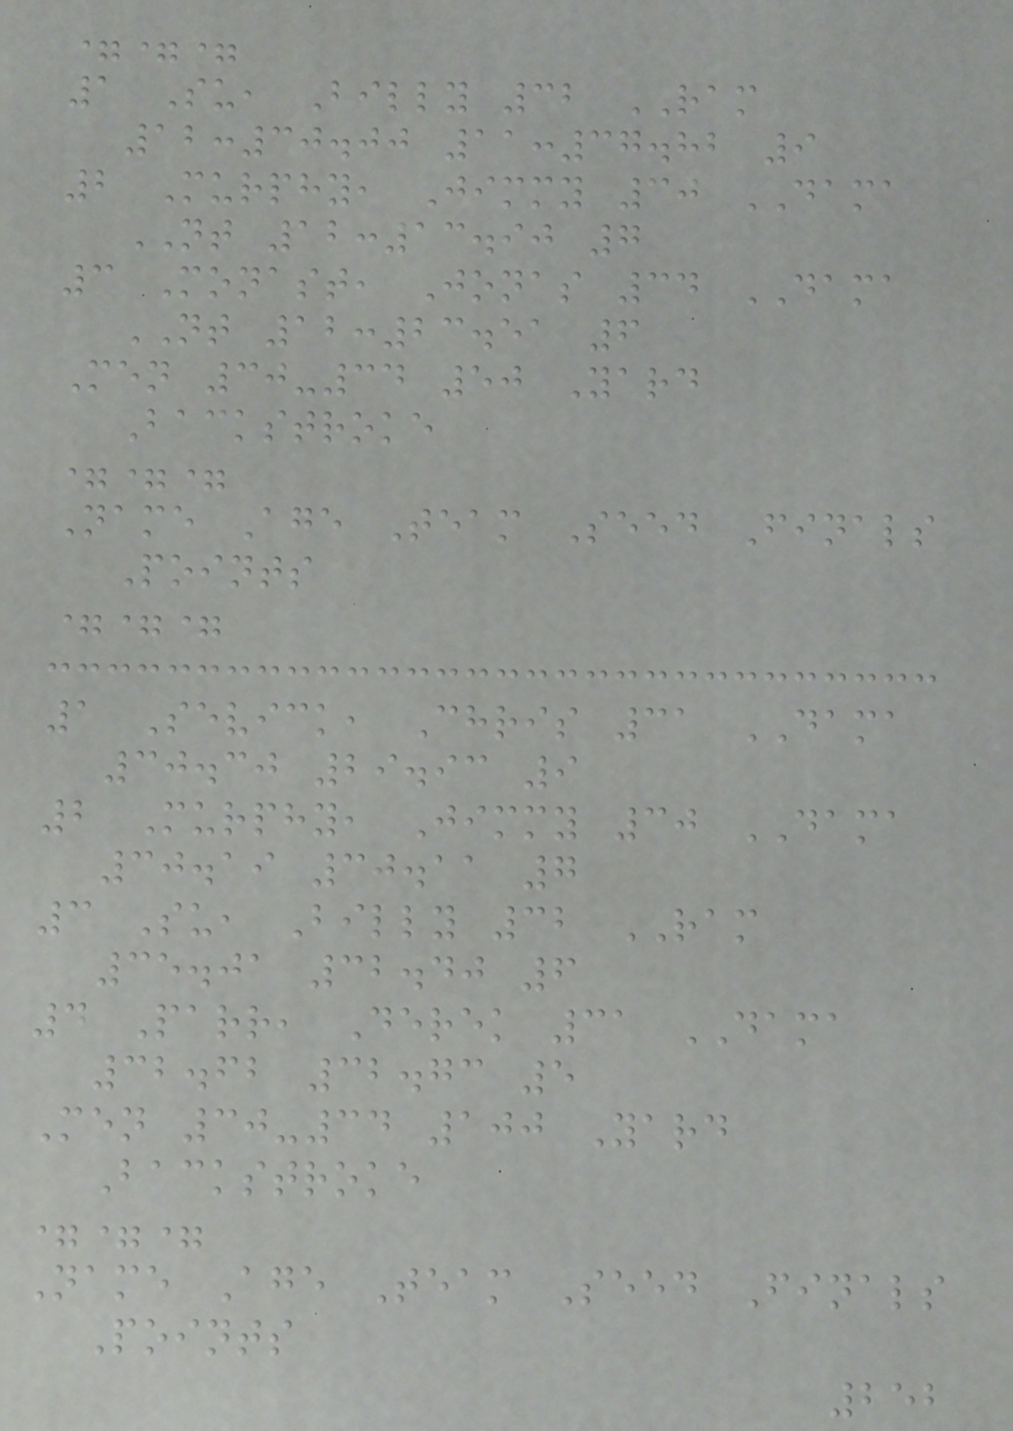===
1 Su, Billy 32 RAM
12:30.00 11:37.82 9
2 Murphy, Jimmy 30 DAMA
NT 12:13.90 7
3 Monast, Jonas 34 DAMA
NT 12:23.51 6
Men 30-34 50 Yard
Backstroke
===
Name Age Team Seed Finals
Points
===
1 Sevick, Chris 31 DAMA
30.30 29.93 9
2 Murphy, Jimmy 30 DAMA
30.19 30.11 7
3 Su, Billy 32 RAM
35.01 32.40 6
4 Parr, Derek 31 DAMA
32.62 32.73 5
Men 30-34 100 Yard
Backstroke
===
Name Age Team Seed Finals
Points
252
